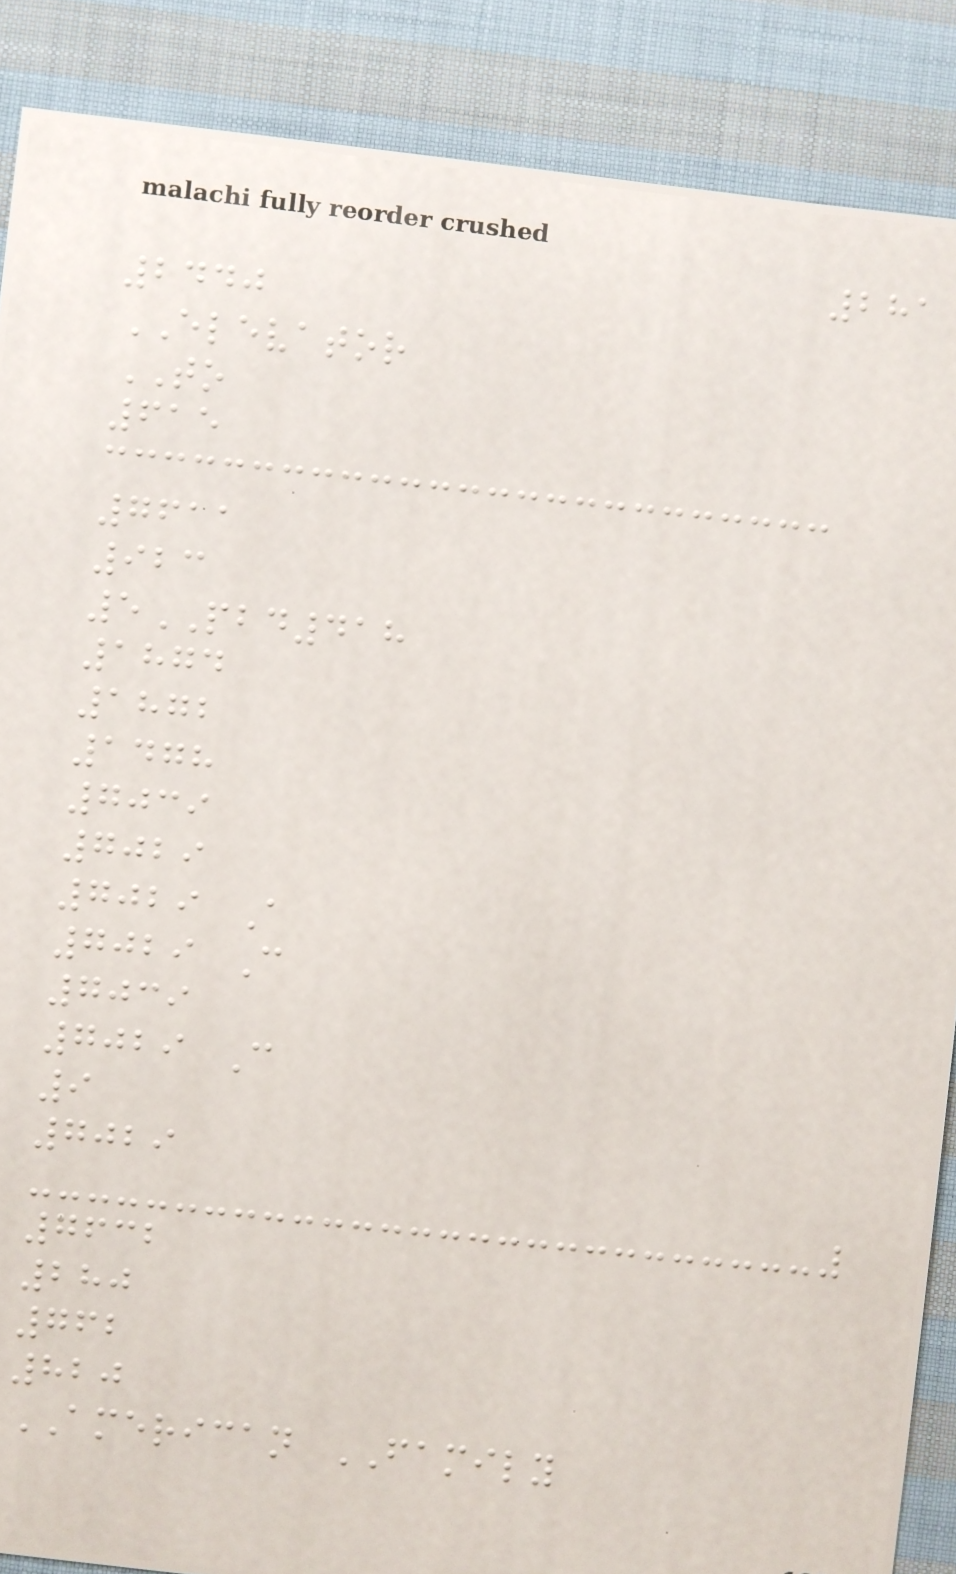281
2440
ELEVATOR
TO
615
7611
923
5PBD418
1874
1872
1478
7039
7029
7029 A
7029 C
7039
7029 C
9
7029
7632
280
762
820
AMERICAN FAMILY
